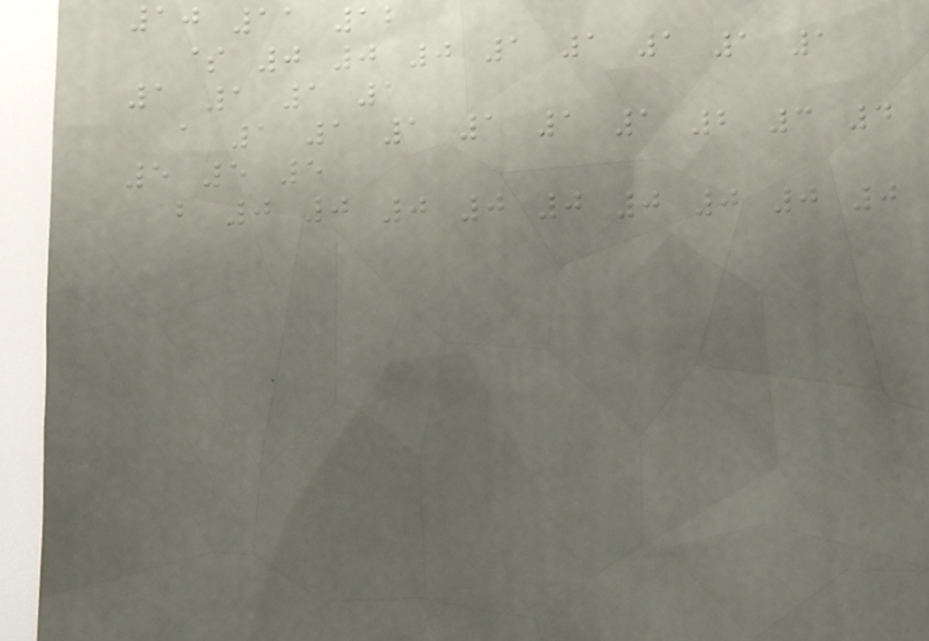10 11 12
$ 0 0 0 1 1 1 1 1
1 1 1 1
a 1 1 1 1 1 1 2 3 4
5 5 5
b 0 0 0 0 0 0 0 0 0
